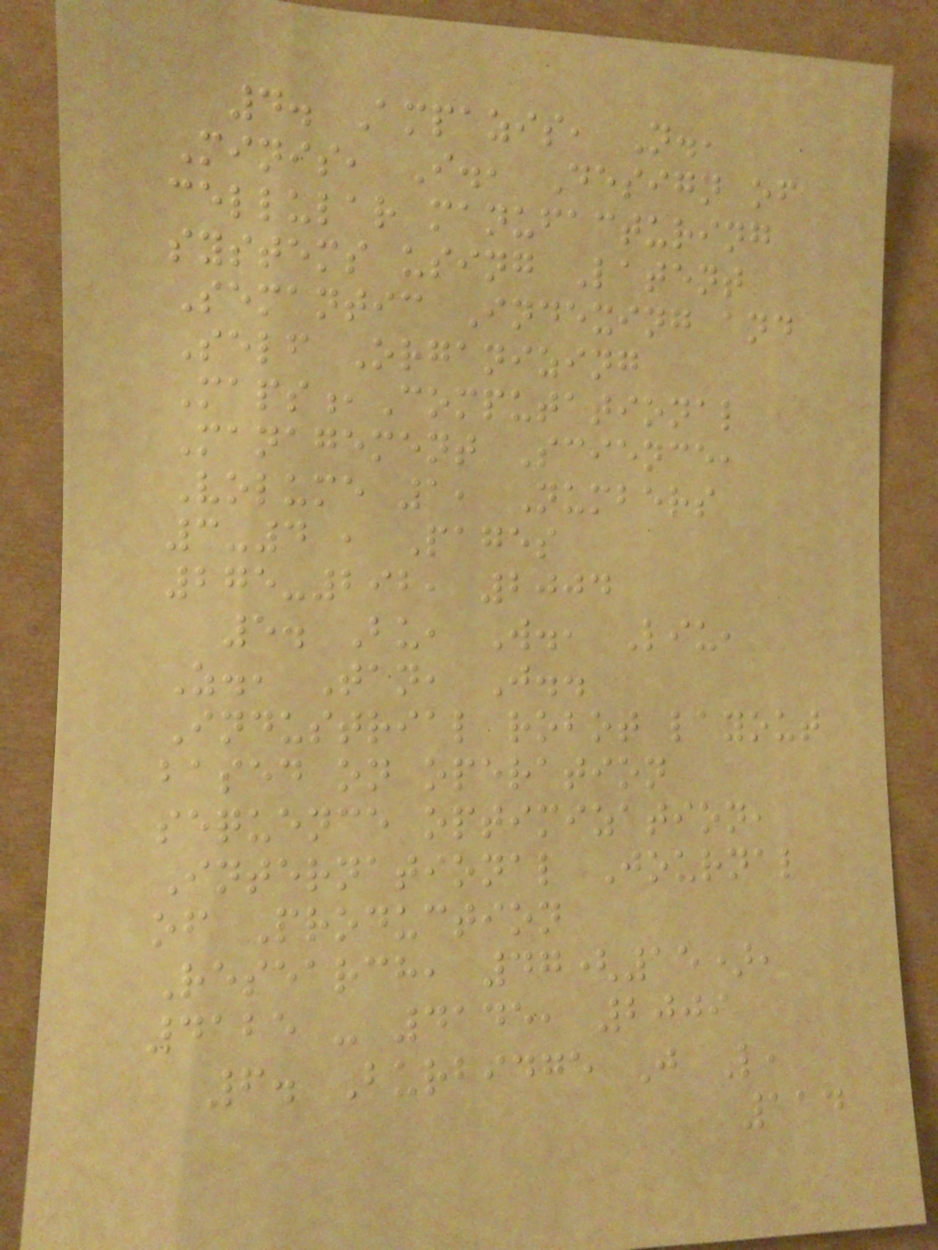4. Ampazis, N.,
Minis, I., Design of
cellular manufacturing
systems using Latent
Semantic Indexing and
Self Organizing
Maps,Computational
Management Science,
Volume 1, Numbers
3-4 , Pages
275-292, 2004
5. Bu, W., Liu,
Z., Tan, J..
Industrial robot layout
based on operation
sequence optimization,
International Journal
of Production
Research, 47(15),
4125 - 4145, 2009
6. Burbidge J L,
114
